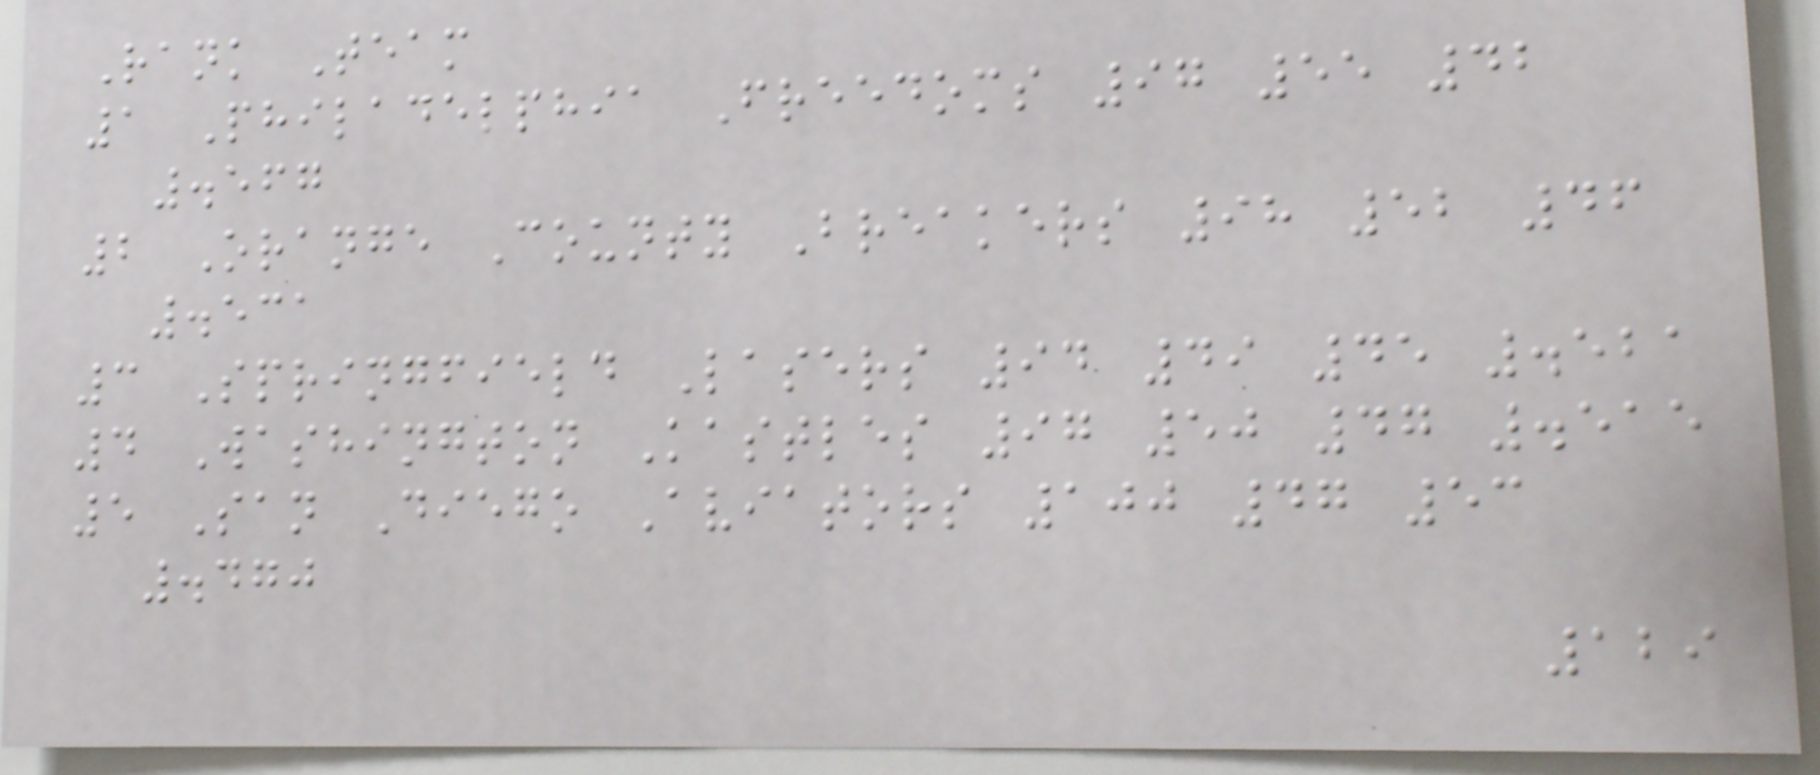Rank Team
1 Philadelphia Freedoms 97 55 42
.567
2 Orange County Breakers 98 52 46
.531
3 Springfield Lasers 94 49 45 .521
4 Washington Kastles 97 50 47 .515
5 San Diego Aviators 100 47 53
.470
129
